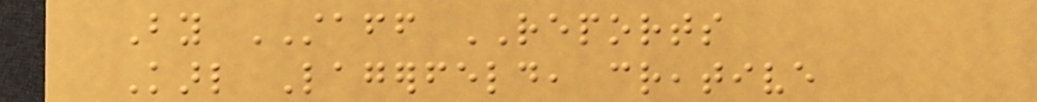By STAFF REPORTS
Karl Lagerfeld, creative
